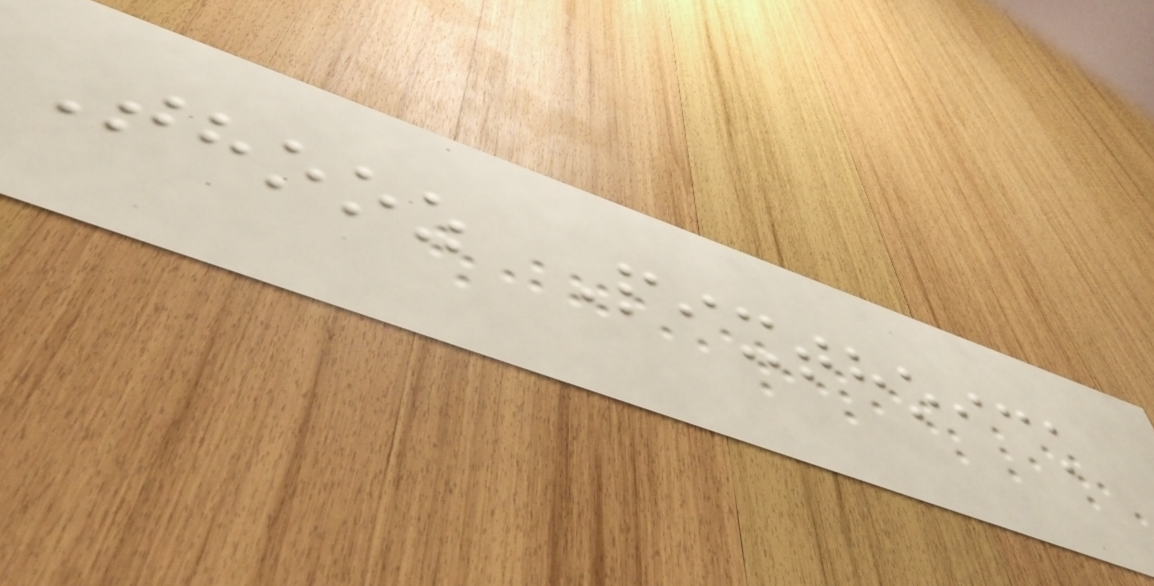Thooz Pixthoick
